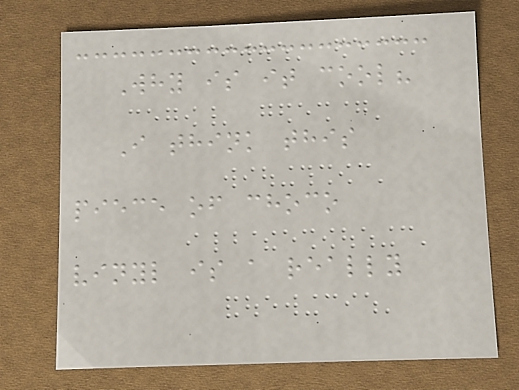Why is it cool?
I think this
piece of choco
vinyl is a really
